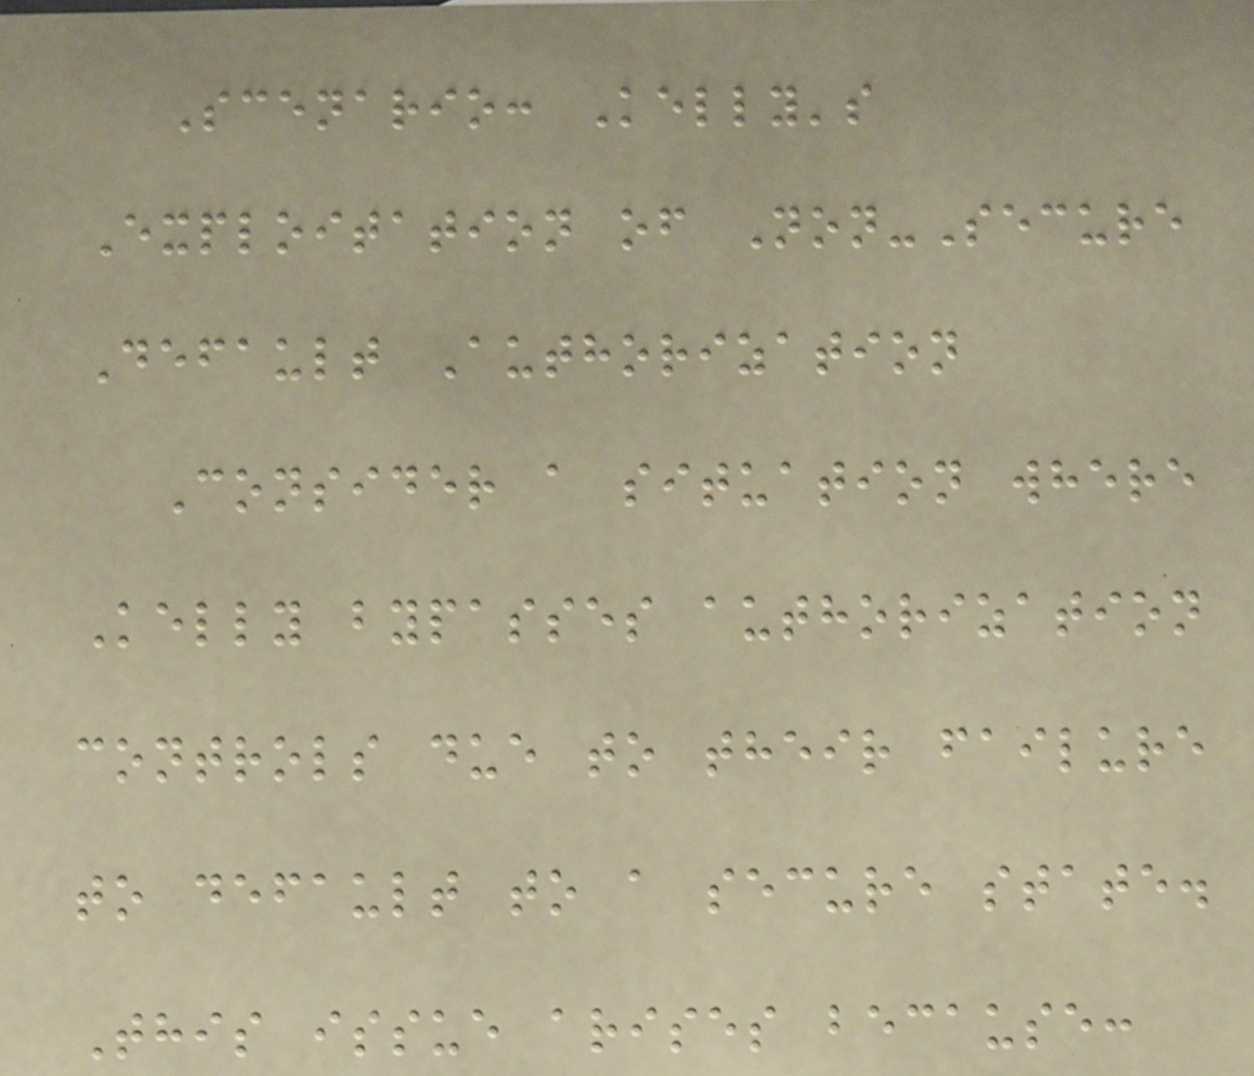Scenario: Kelly's
Exploitation of Non-Secure
Default Authorization
Consider a situation where
Kelly bypasses authorization
controls due to their failure
to default to a secure state.
This issue arises because:
